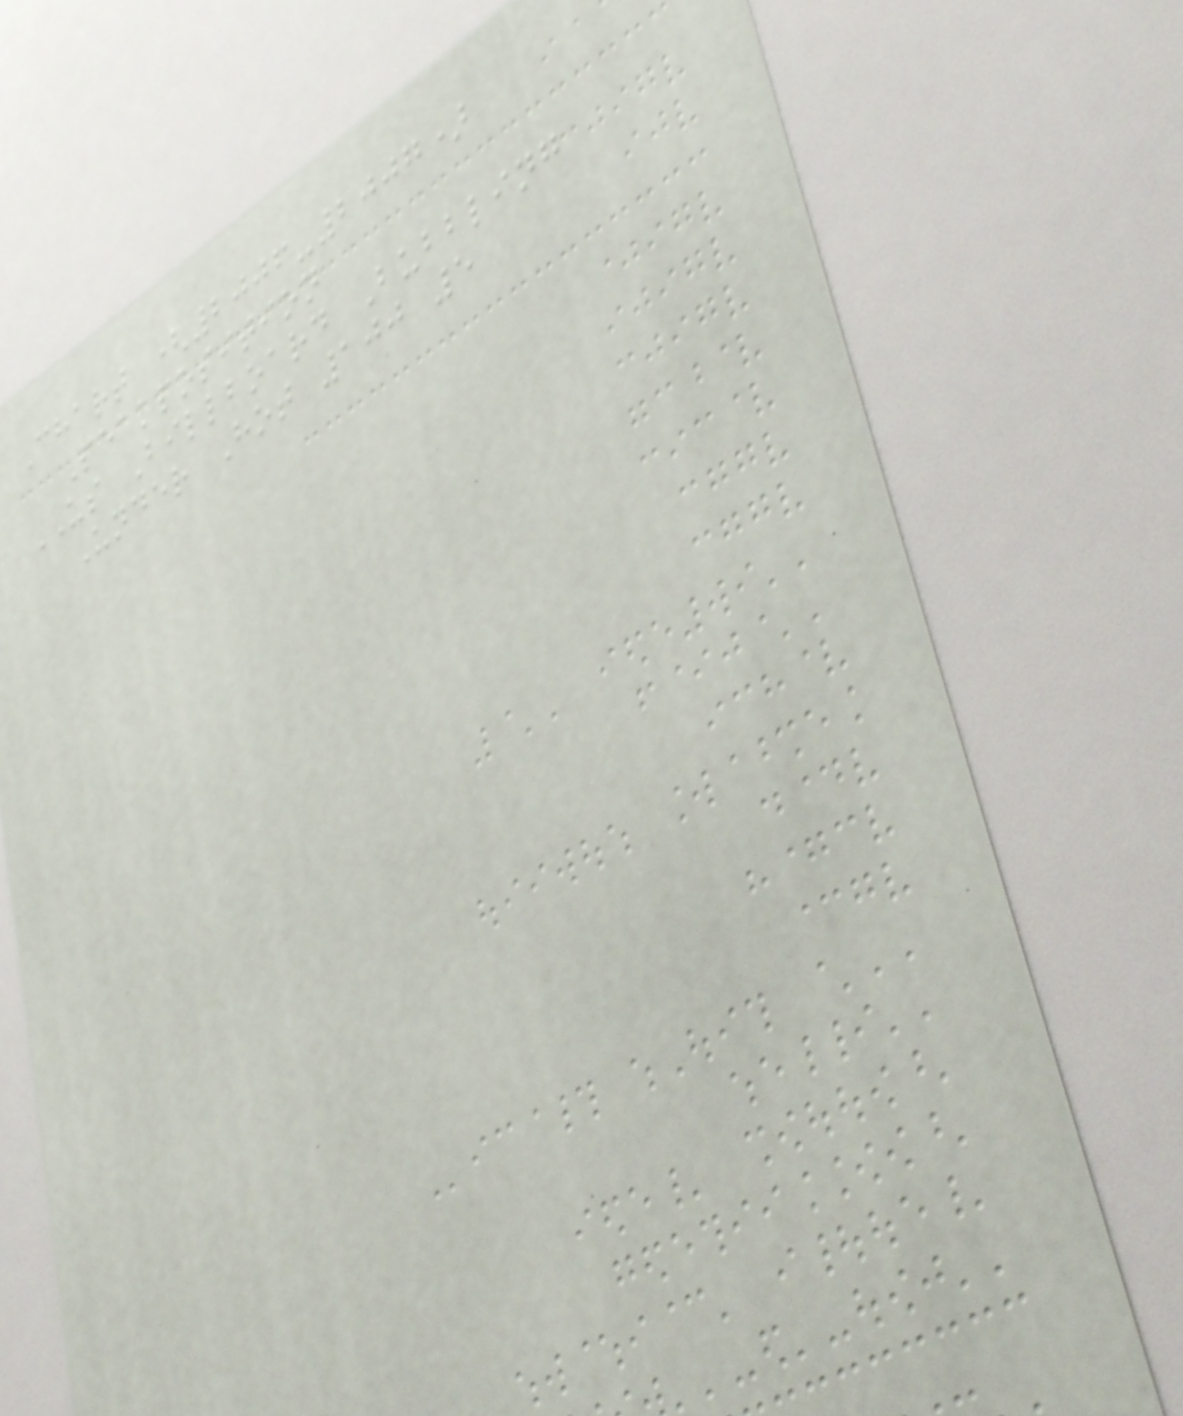Chart (2006-2007)
Peakposition
US Billboard Bubbling
Under Hot 100 5
